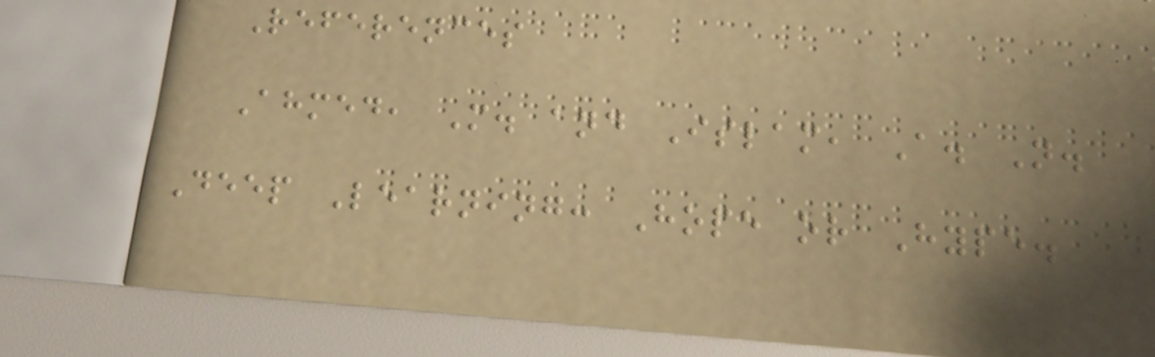References
Ahmed, M. and Islam, A. N.
Deep Learning: Hope or Hype.
